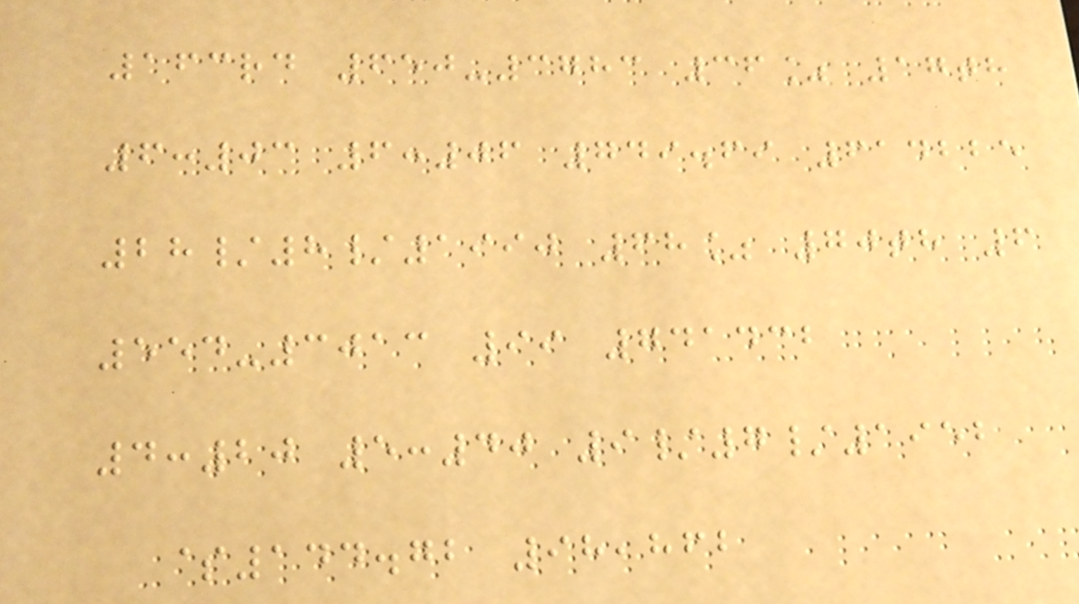163rd 650-3783 36% 17th
6:03 6:06 749.69 614225
28/8/1990 68% 70th 6
554-3013 99 741432
4:20 5:40 9/7/1952
$144.72 98,862
